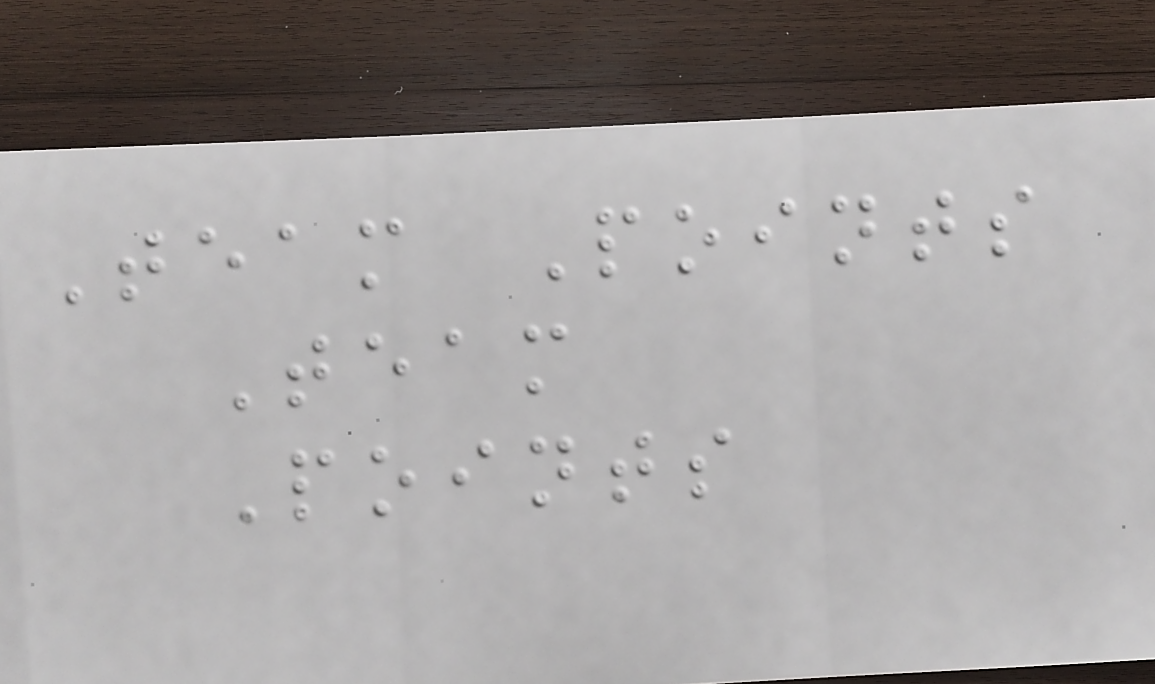Team Points
Team
Points
